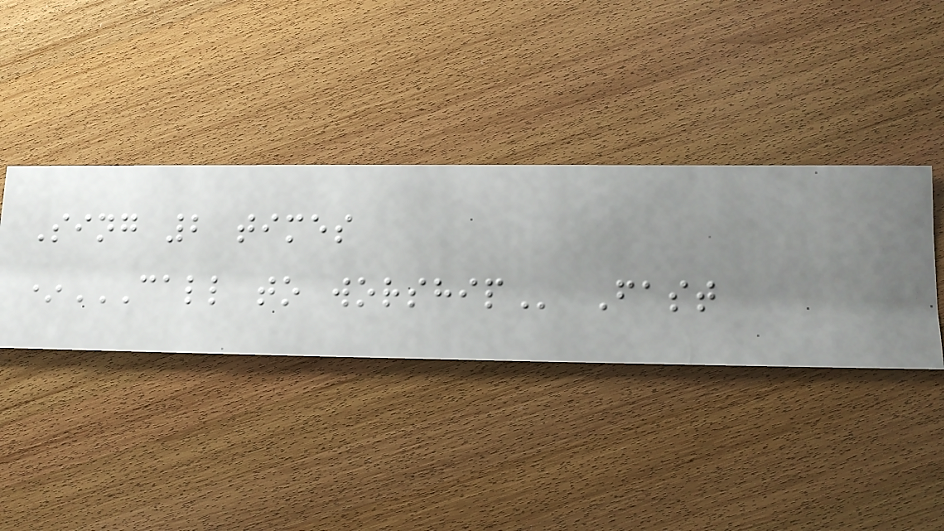Sing 2 times
*CALL TO WORSHIP Fast
